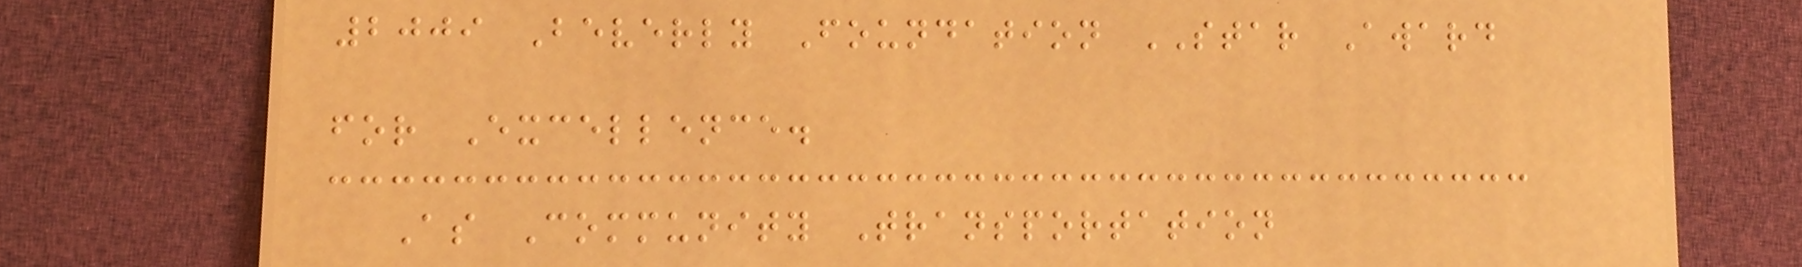2009 Beverly Foundation STAR Award
for Excellence.
As Community Transportation
